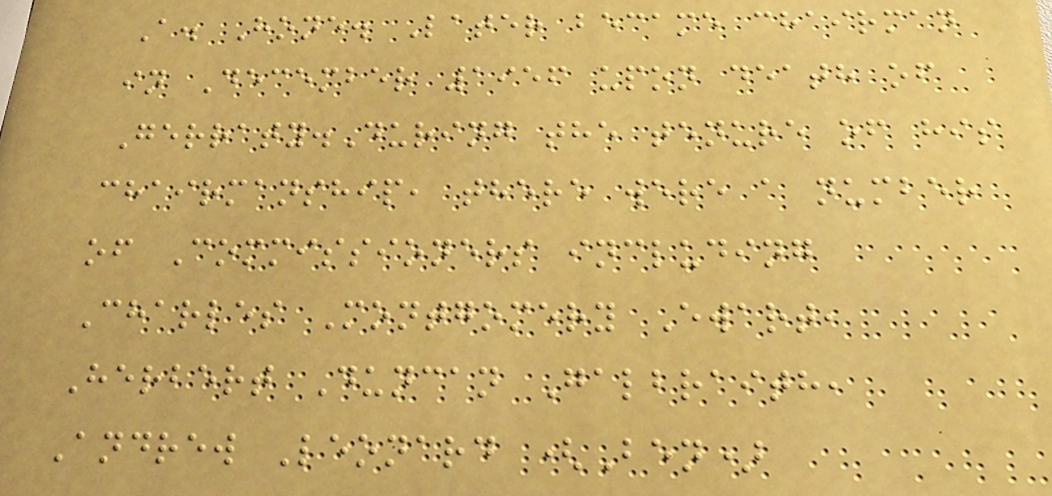A. Hone. Later became chairman
in December 1956 upon death of
Gerraty.During the tenure of his
chairmanship, there were a number
of Commissioners including
Charles Montgomery Ewart,
Herbert Duncan Galbraith,
Andrew Leonard (Ben)
